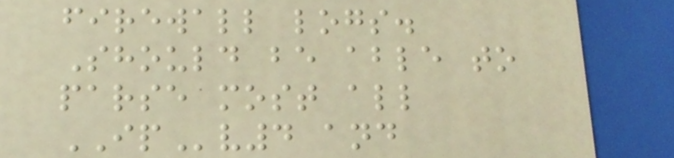firewall logs.
Should be able to
parse most all
IPv4 and
